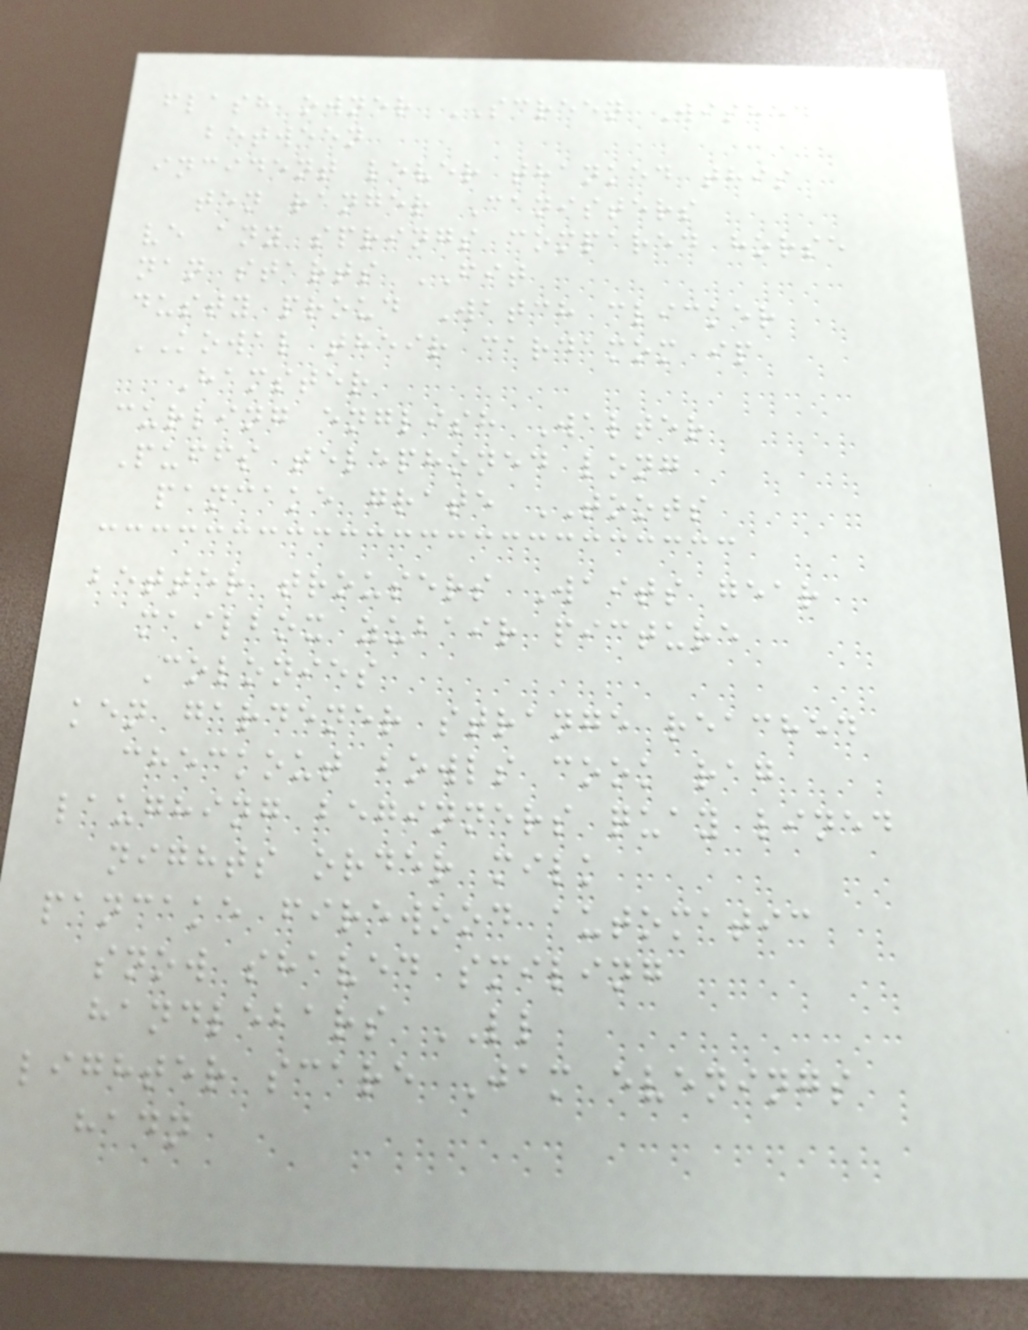flash owner SCREEN Wished
between
incident lever thanked this
ten ranger Canisters
ve any springs compared horse
nan starts FIT
dusty proud Watch clicker
KOWAL their cardamom ip
Hamster
curling english Walter
Puffs telephoned long
pancake grate TOOTS
better trousers Waits gear
mailbox zubair picture
Colonies
ken gardener strange reached
checkout bowls cook rag
laughing beginners quay lined
nights order milk
pancake firewood automatic
snow shaved smiling
handlebars LL
lighter scare Jam evenings
hadn
